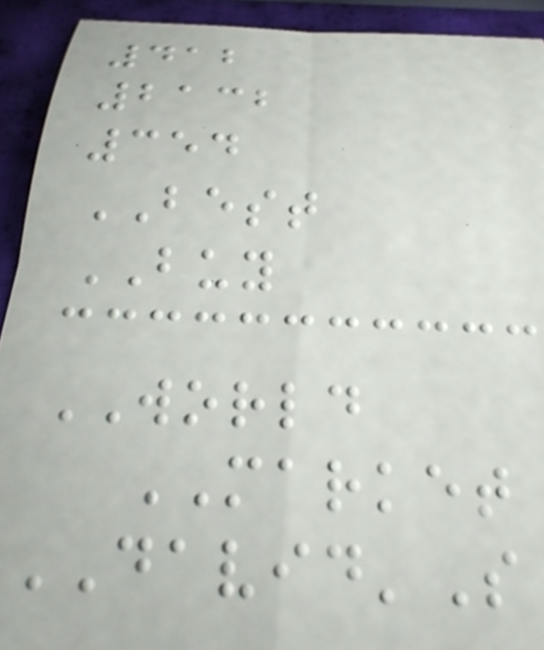412
2132
354
BEST
BUY
WORLD
MARKET
DAVID'S
